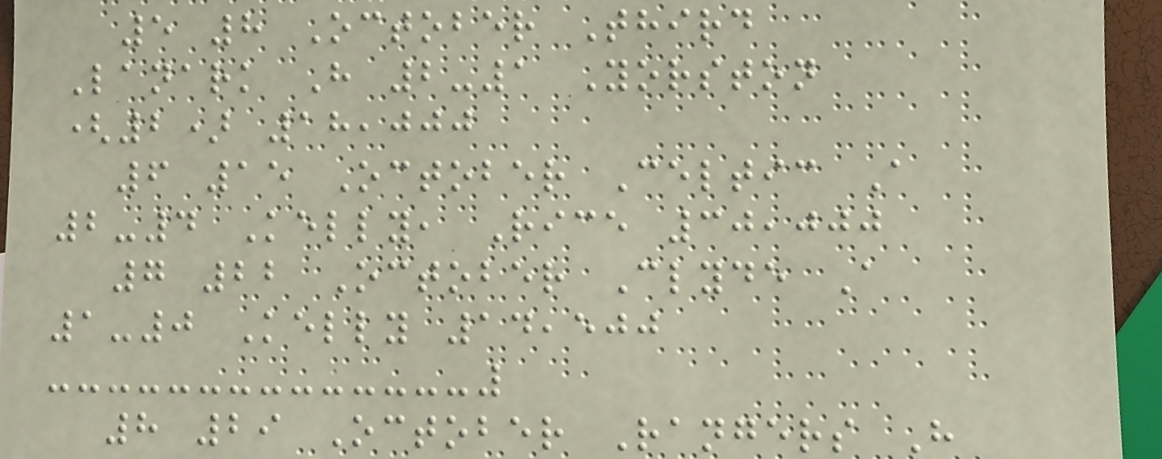5 8 October Third
Lanark H 2-1 Yorston
(2) 18,000
6 15 October Celtic A
2-4 Kelly, Rice 30,000
7 22 October Clyde A
1-0 Kelly 14,500
8 29 October Rangers H
